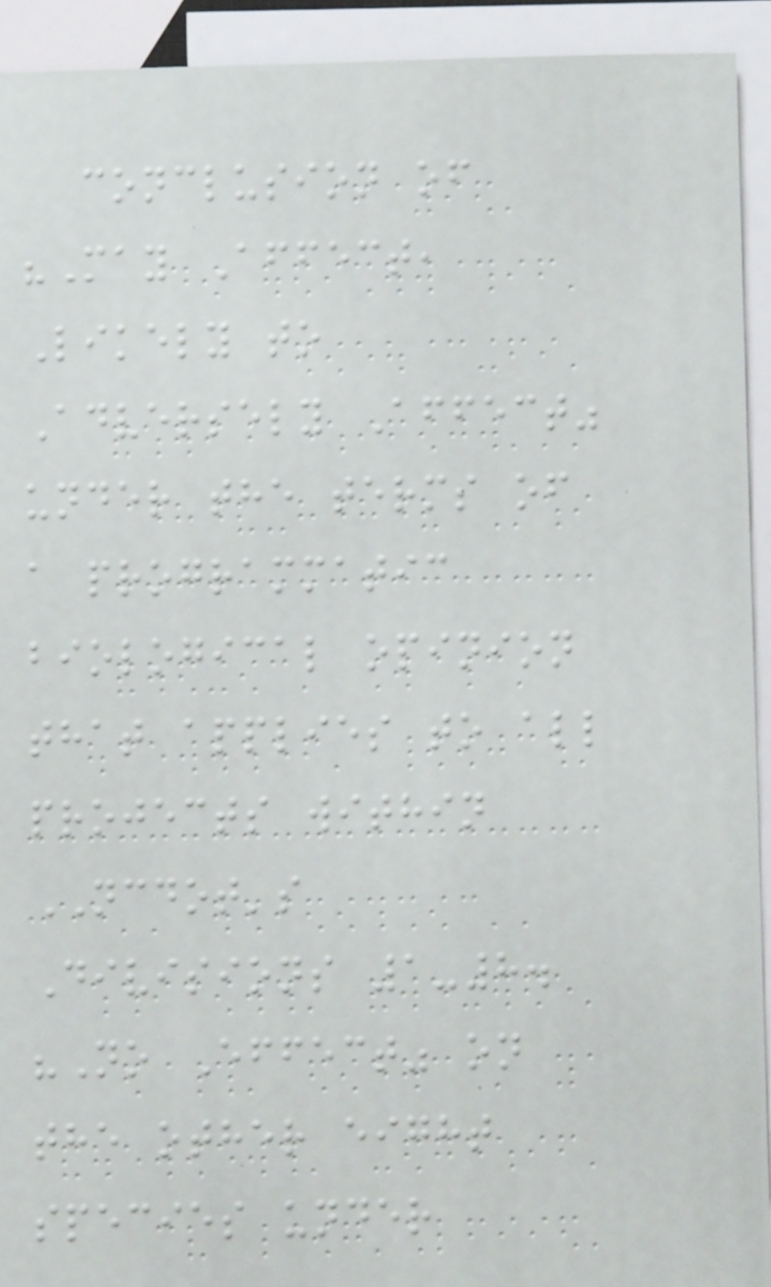conclusion of
"May Affect,
Likely to
Adversely Affect"
under the terms of
a programmatic
biological opinion
that applies to all
projects within
NCDOT's
Divisions 1-8.
"No Effect" on
the other eight
species under
